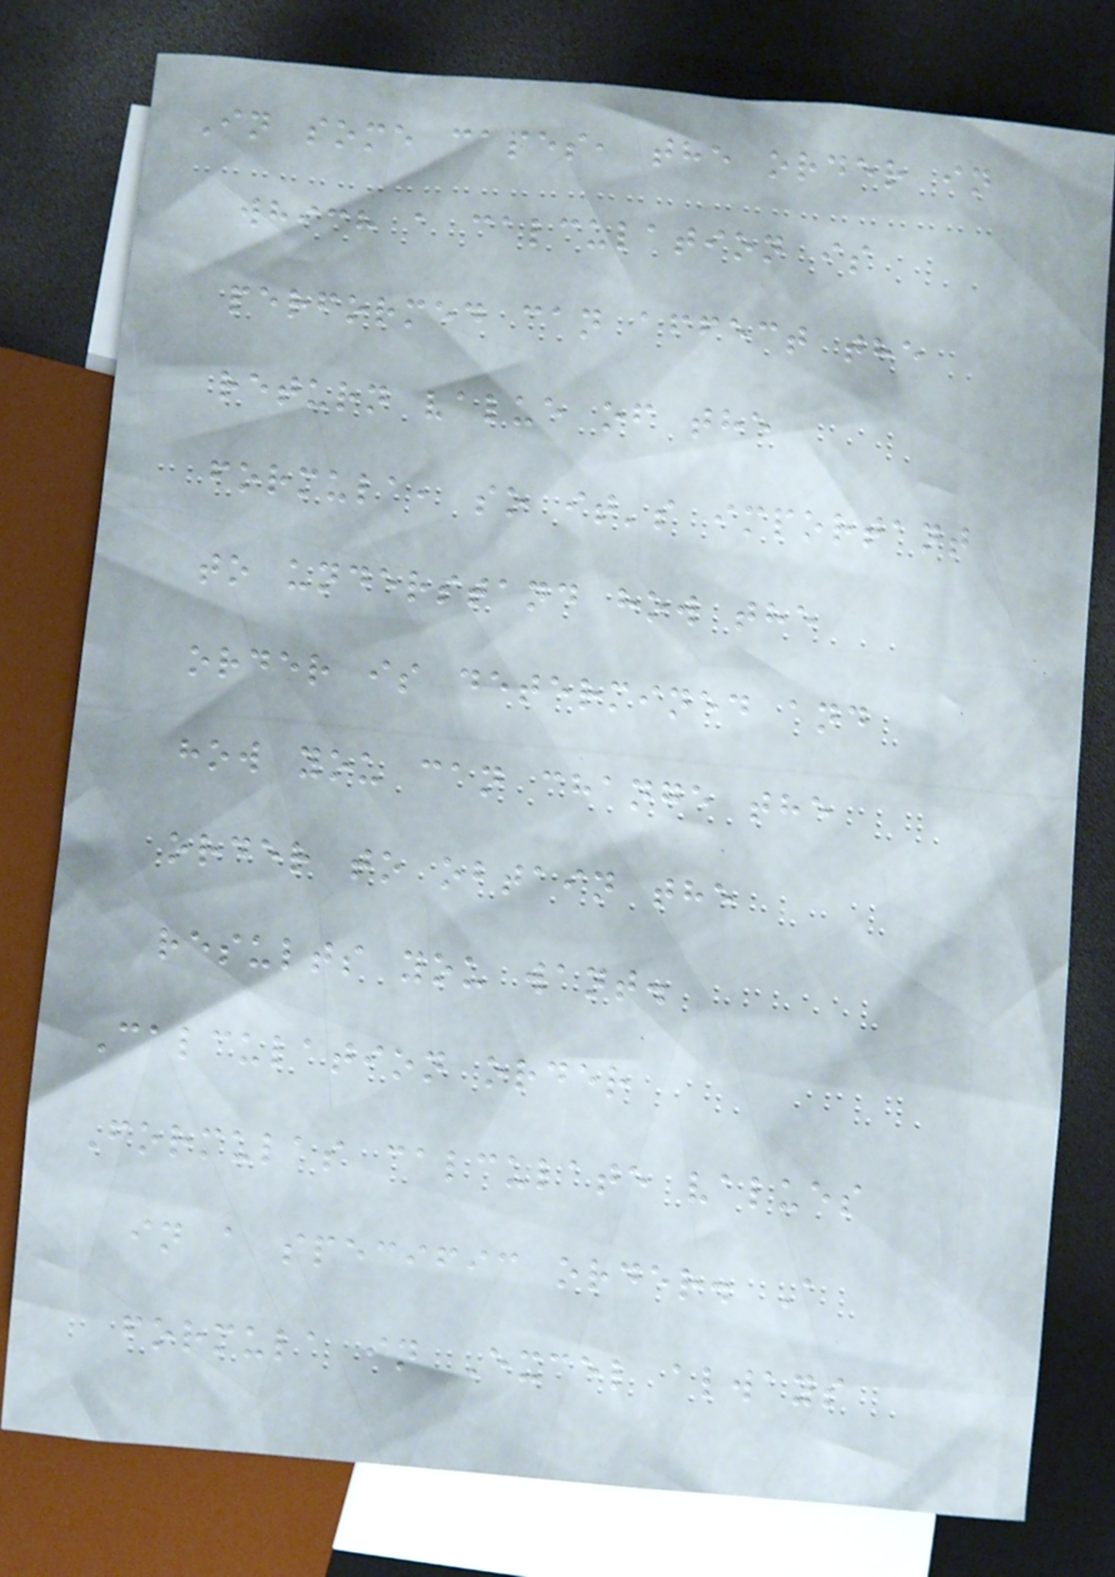In some cases, the order in
which a calculation is
performed can affect the
return value of the
formula, so it's important
to understand how the
order is determined and
how you can change the
order to obtain the
results you want.
Calculation order
Formulas calculate values
in a specific order. A
formula in Excel always
